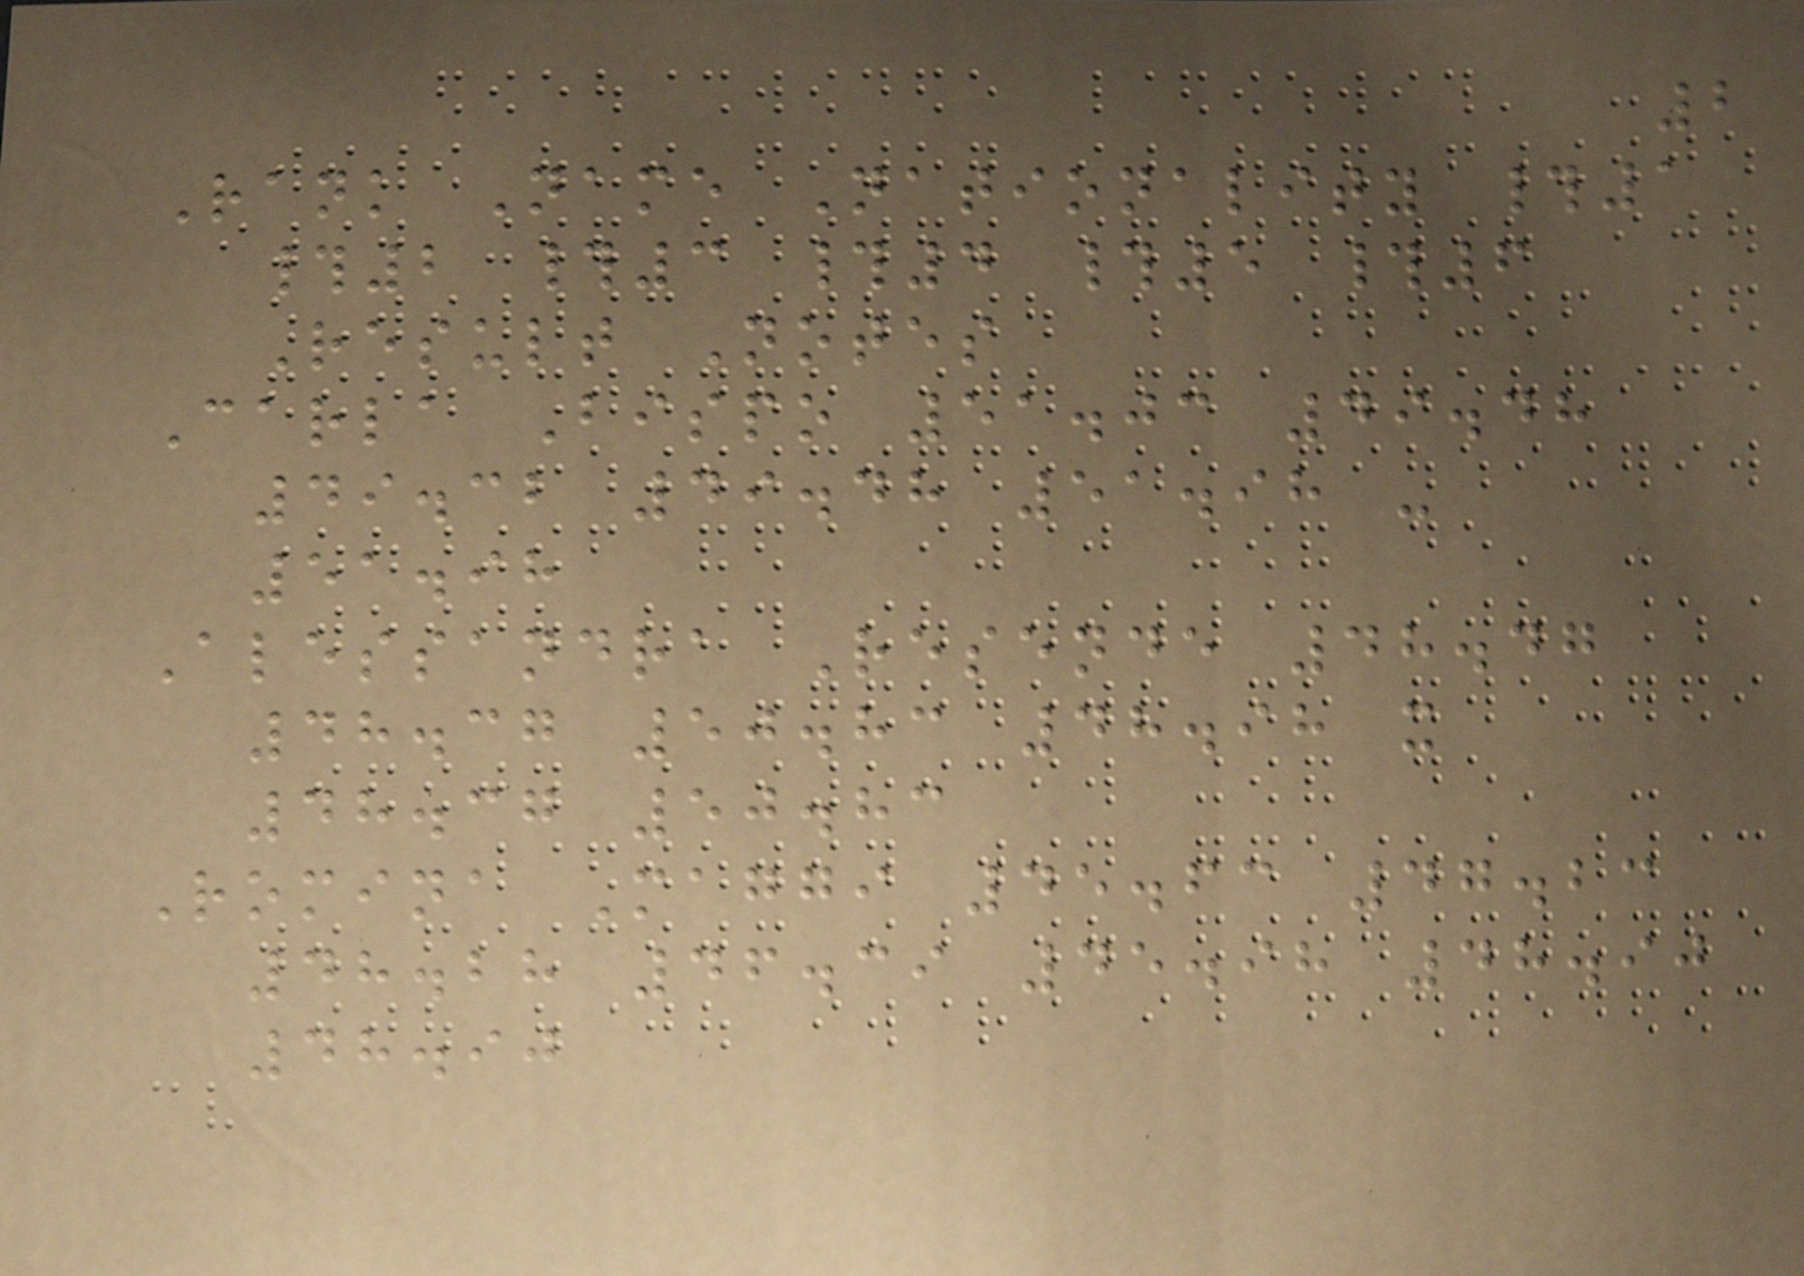2
Rank Name Nationality #1
#2 #3 #4 #5 #6
Result Notes
Carla Bispo 51.03 49.48
49.32 49.48 51.98 -
51.98
Alessandra Resende 48.47
48.37 50.83 48.98 x
48.37 50.83
Romina Maggi 45.63 47.23
48.28 46.39 45.98 48.90
48.90
